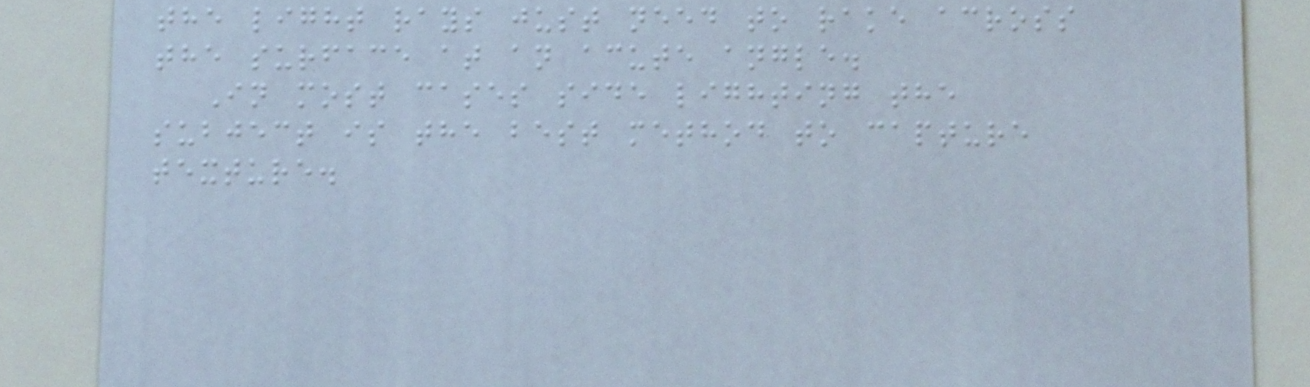the light rays just need to rake across
the surface at an acute angle.
In most cases side lighting the
subject is the best method to capture
texture.
